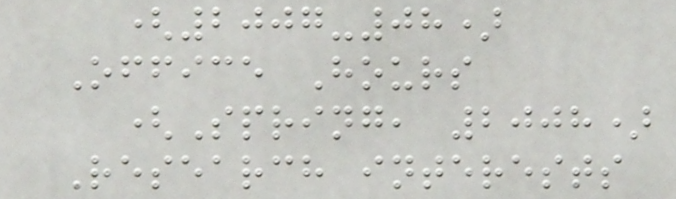(2007-08)
Office Hours
(Spring, 2008)
Research interests
